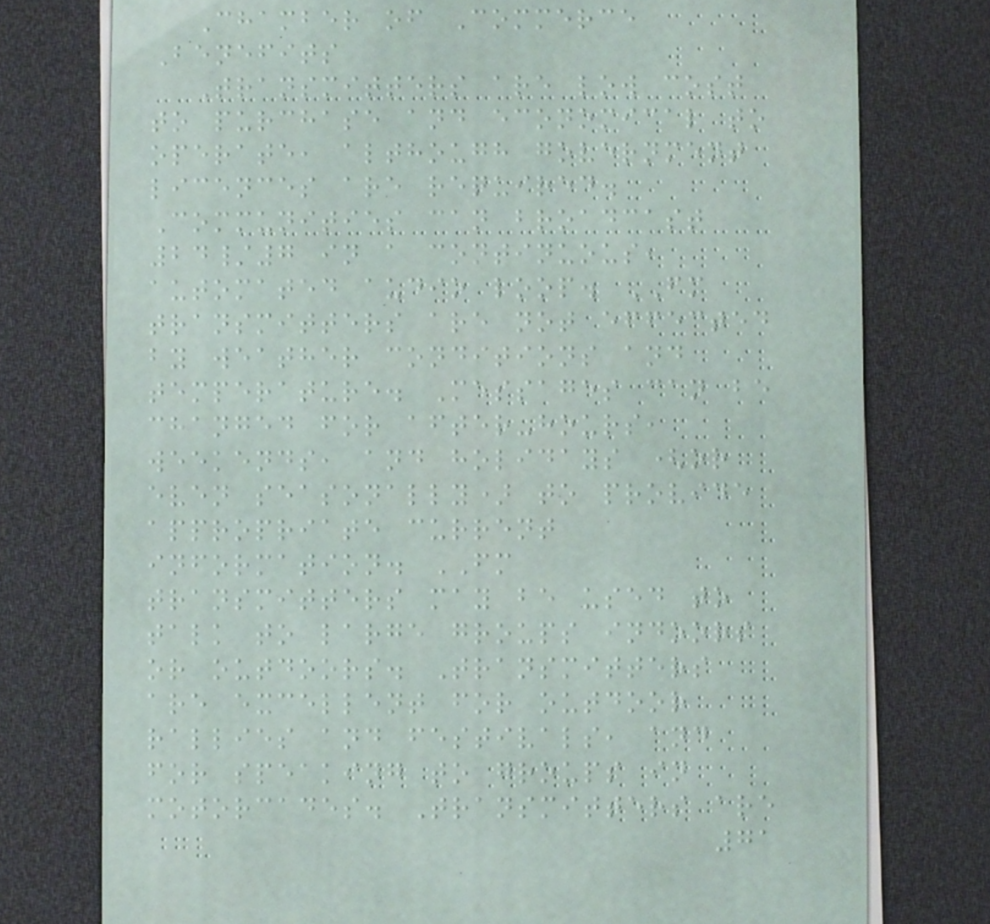Chamber of Commerce
Benefits
Transmitters are low cost
to purchase and economical to
operate, although government
licences are required.
Communities can broadcast
24/7 in a continuous,
automated audio loop. FM
transmitters are not effected
by weather conditions and
temperature. Messages can be
changed for after-hours,
weekends, and holidays (or
even seasonally) to provide
appropriate current
information. FM
transmitters may be used to
talk to large groups indoors
or outdoors. Transmitters
are excellent for outdoor
rallies and festivals, and
for speaking to groups in
motorcades. Transmitters are
71
